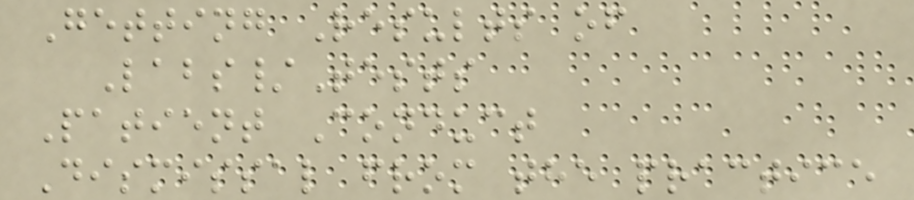Getting Results of
Labs/Tests
Patient Conduct
Dismissal from the practice
